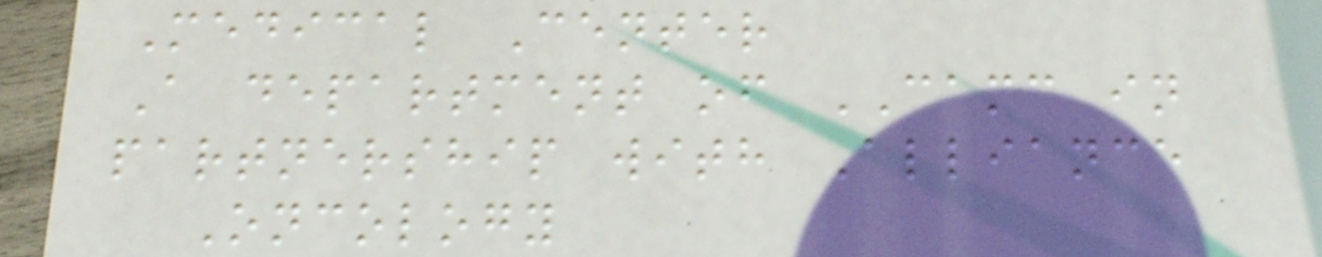Medical Center
A department of CAMC in
partnership with Alliance
Oncology
